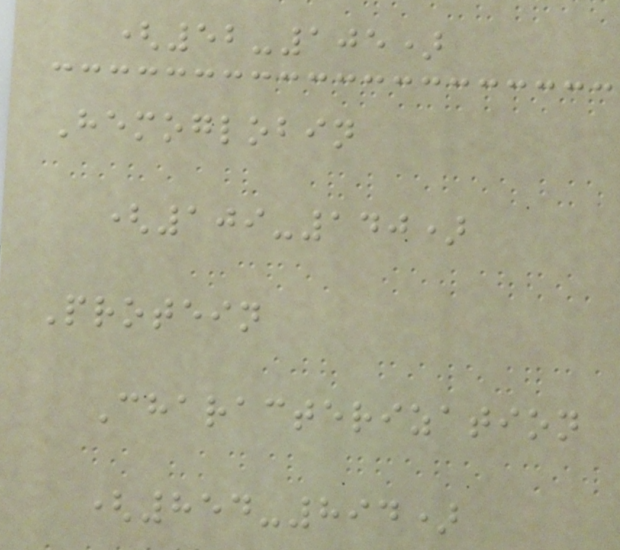(52-105)
Hemoglobin
(109-140)
Protein
Characterization
(854-894)
